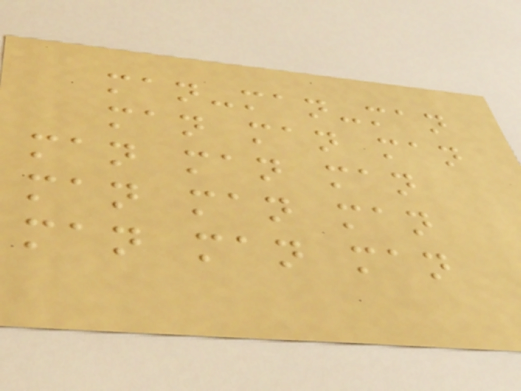man-man-man
man man man
man man man
man man man
man man man
